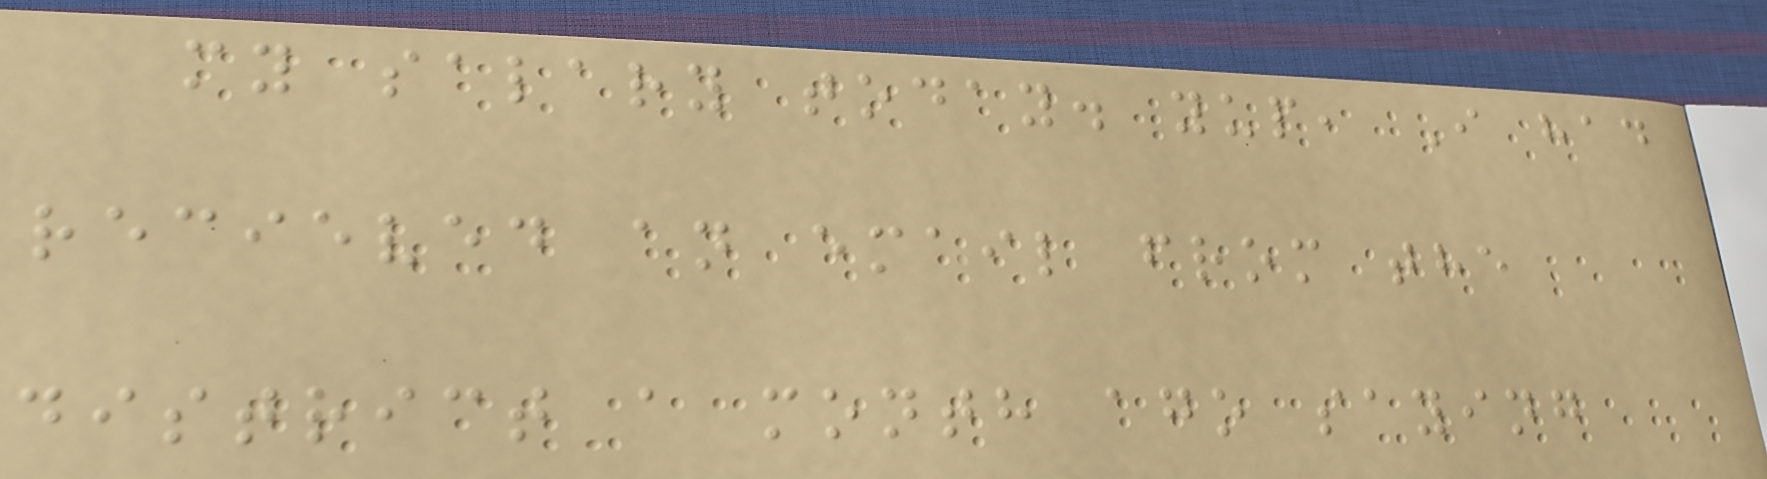my salary today. yup, I had
recieved an email from the
district a month ago saying
